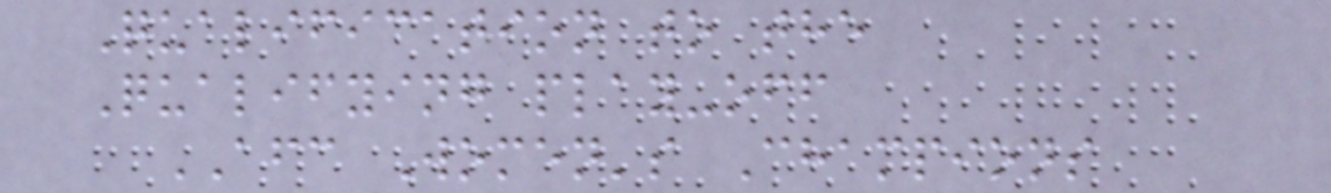Qualification to the
Qualifying play-off
AFC Women's Champions
